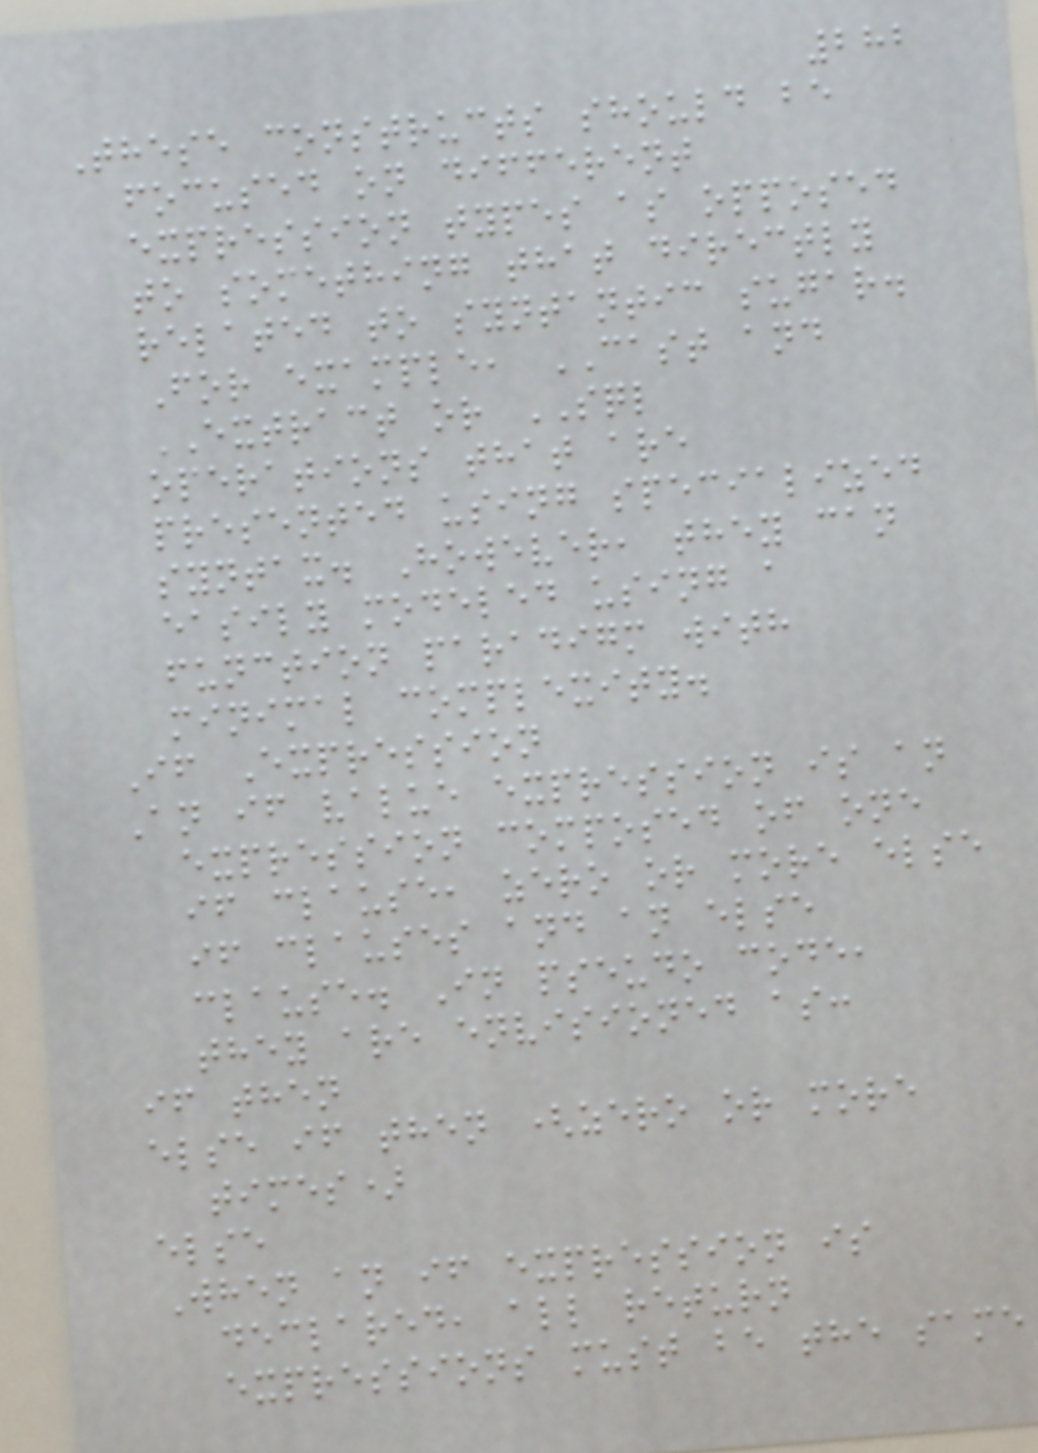282
These constructs should be
focused on different
expression types as opposed
to something that directly
related to syntantic sugar.
For example, CAST and
EXTRACT or SQL
operations that are
presented using specialized
syntax. However, they can
easily modeled using a
function paradigm with
minimal complexity.
If Expression
An if value expression is an
expression composed of one
if clause, zero or more else
if clauses and an else
clause. In pseudo code,
they are envisioned as:
if then
else if then (zero or more
times)
else
When an if expression is
declared, all return
expressions must be the same
